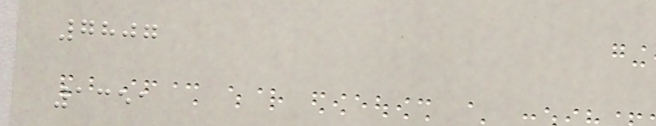7807
1351
